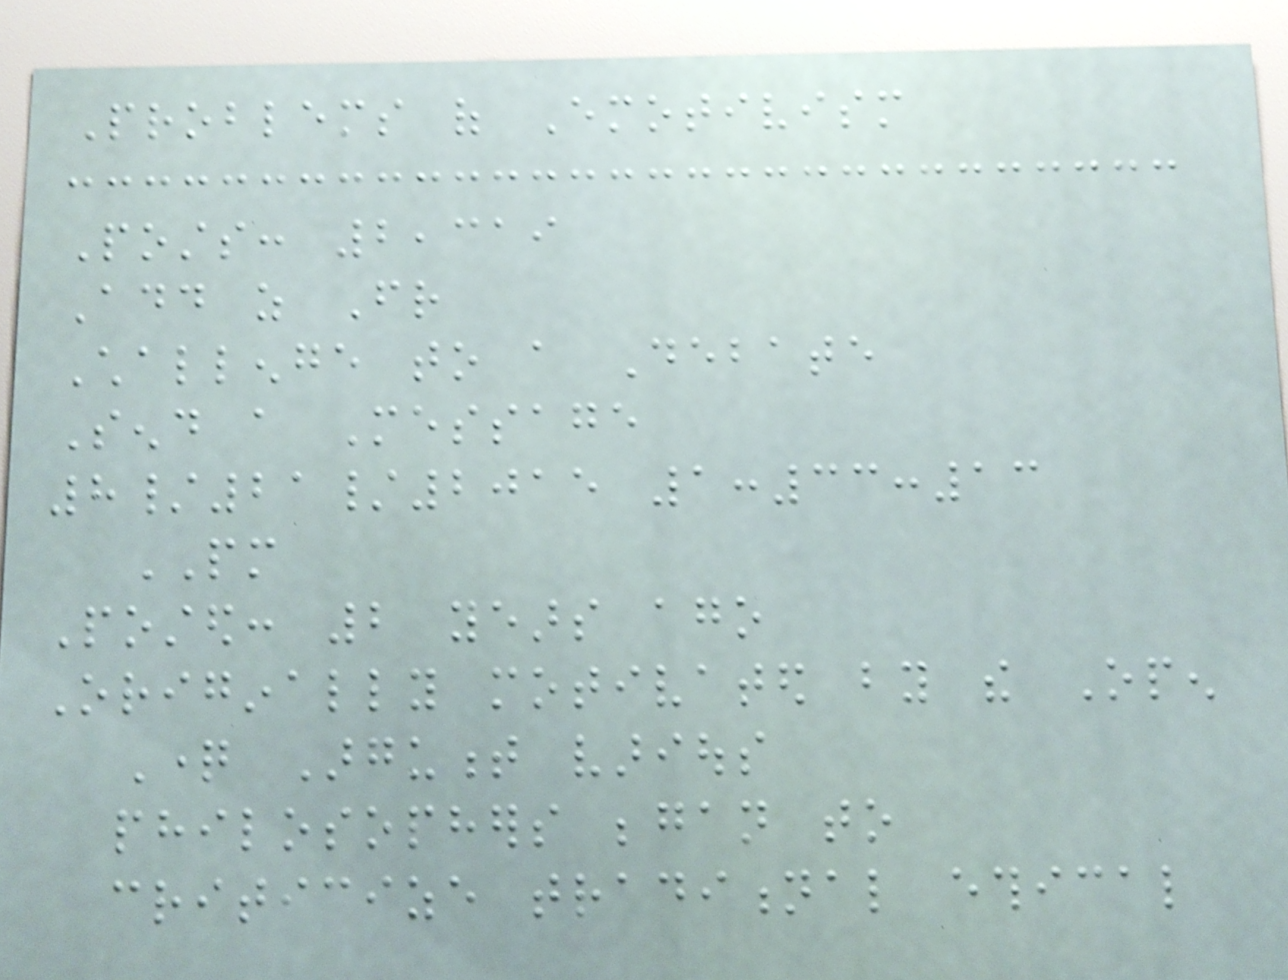Problems of Emotivism
Posts: 2,319
Add as Friend
Challenge to a Debate
Send a Message
8/21/2015 1:33:13
PM
Posted: 2 years ago
Originally motivated by the Open
Question Argument various
philosophers began to
criticize traditional ethical
